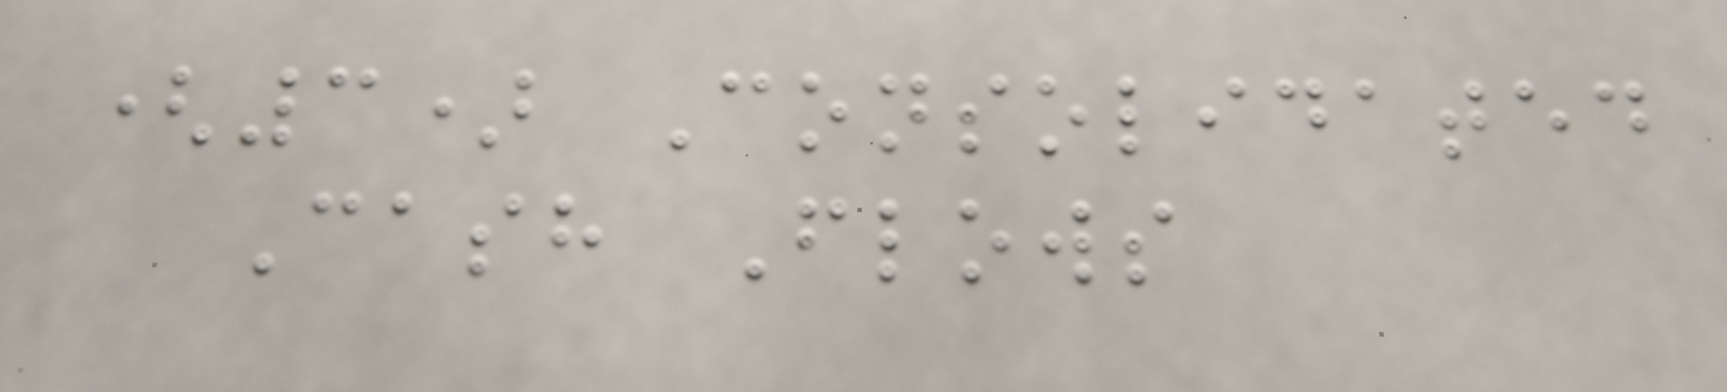(3) Consolidated
Cash Flows
